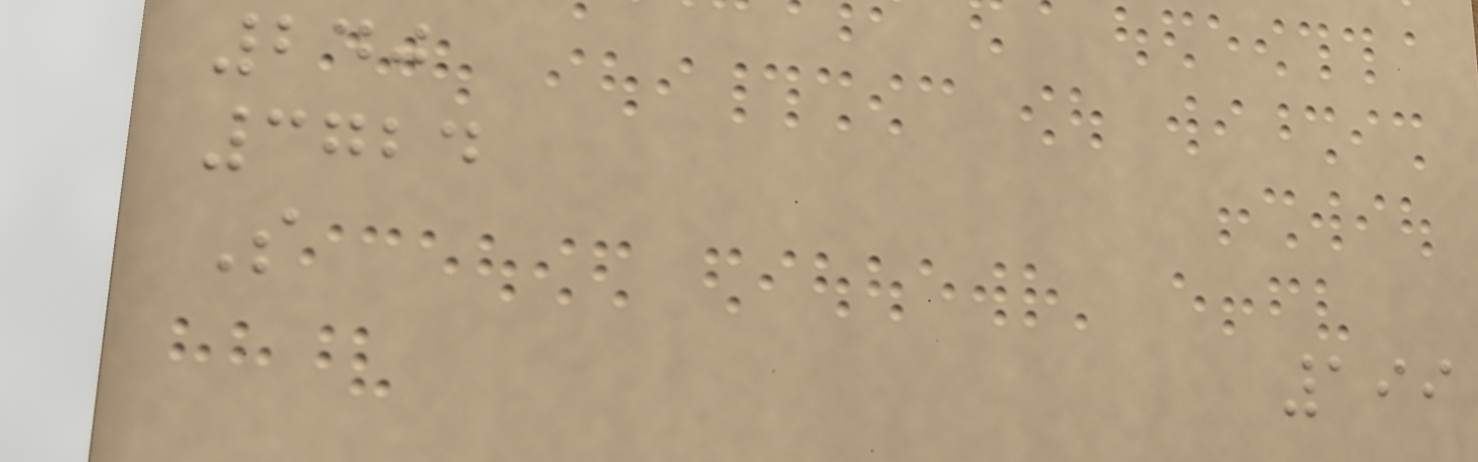240
3724
S
199
